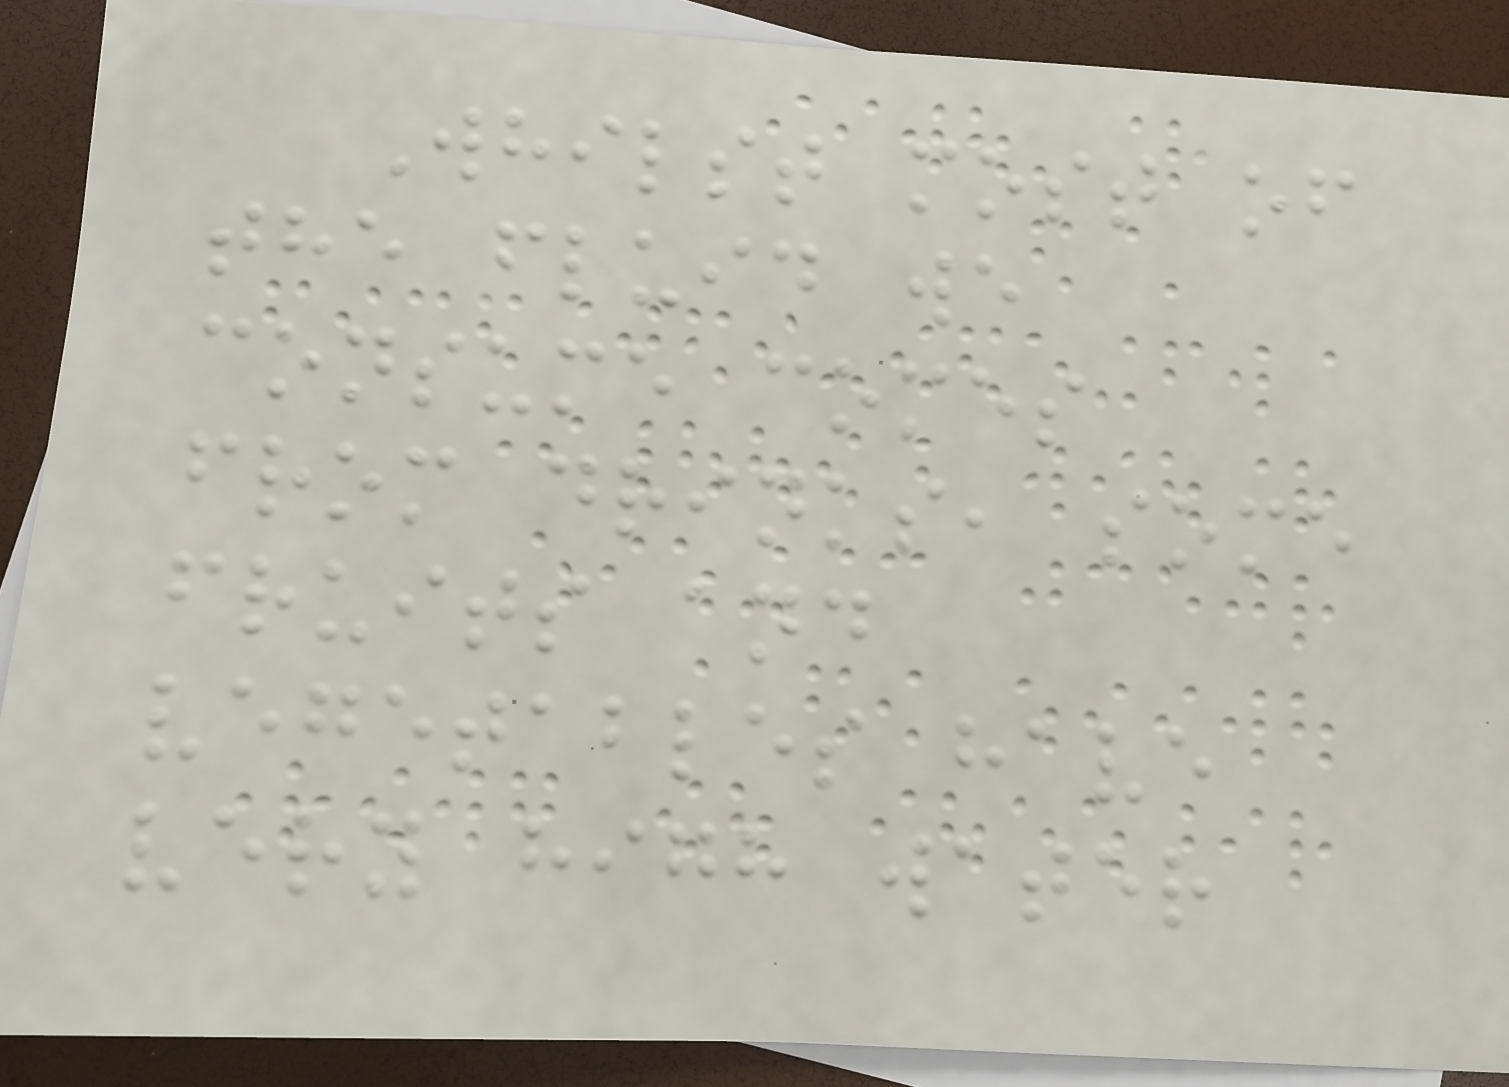Whilst most of
the fluid we
consume comes
from drinks, some
fruits and
vegetables have
very high water
